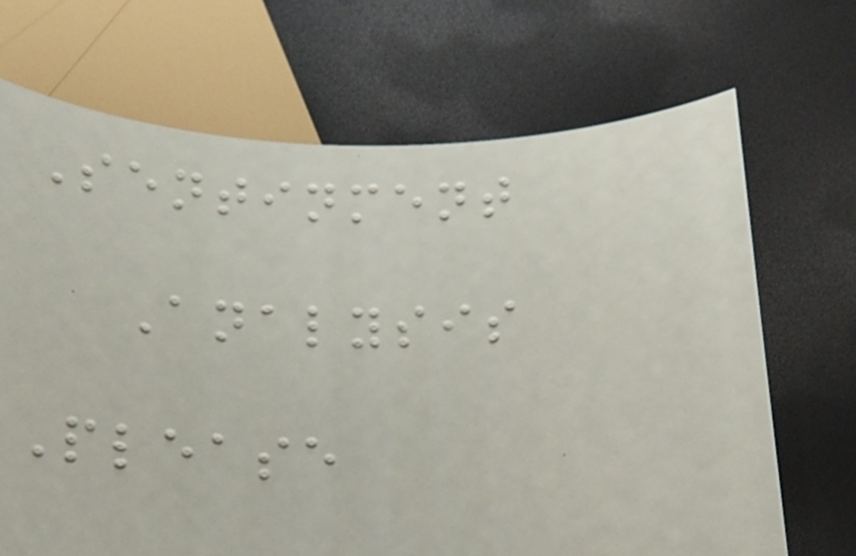Sentinment
Analysis
Please
